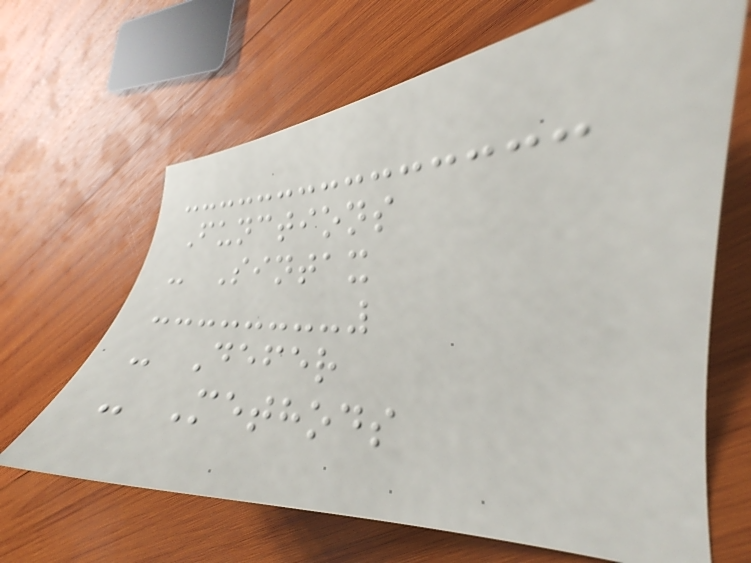Functions
- Sintax
- Defer
- Methods
